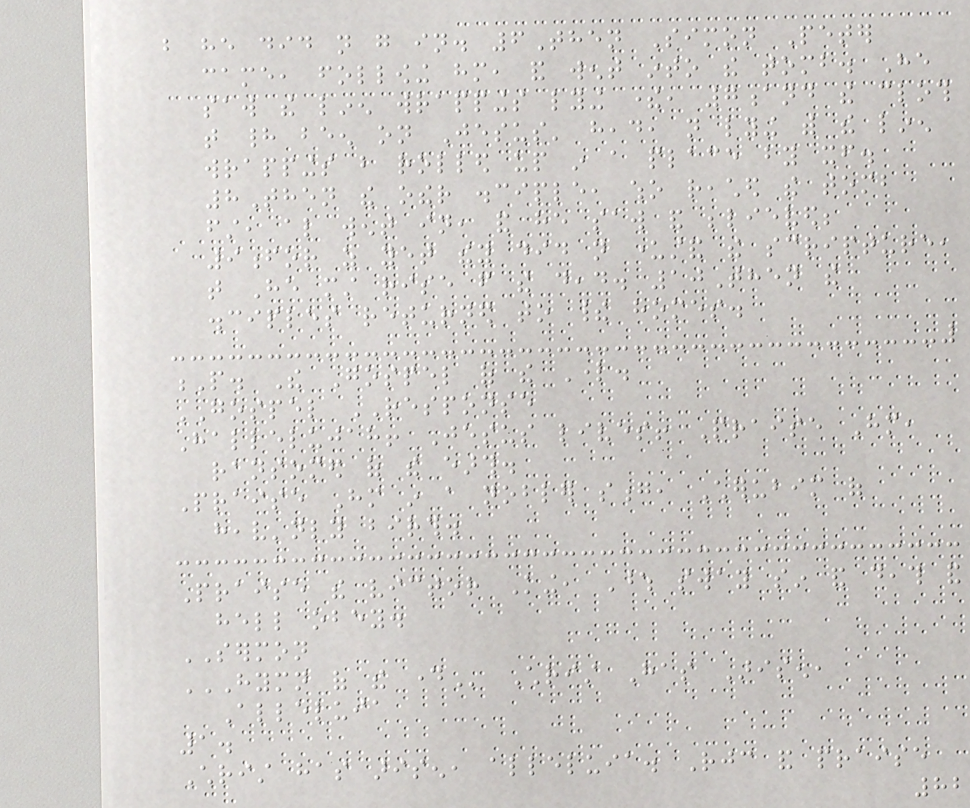but he did not go in. 6Then Simon Peter
came, following him, and went into the tomb. He
saw the linen wrappings lying there, 7and the cloth
that had been on Jesus' head, not lying with the linen
wrappings but rolled up in a place by itself.
8Then the other disciple, who reached the tomb
first, also went in, and he saw and believed;
9for as yet they did not understand the scripture,
that He must rise from the dead. 10Then the
disciples returned to their homes.
P. The Gospel of the Lord.
GOSPEL RESPONSE
Hallelujah! Jesus lives! Praise Him,
ransomed of the earth.
Praise Him in a nobler song, Cherubim of
heav'nly birth.
Praise the victor King, Whose sway sin and death and
hell obey.
SERMON
HYMN OF THE DAY Christ Has Arisen,
Alleluia
1.
Christ has arisen, alleluia. Rejoice and praise
82
